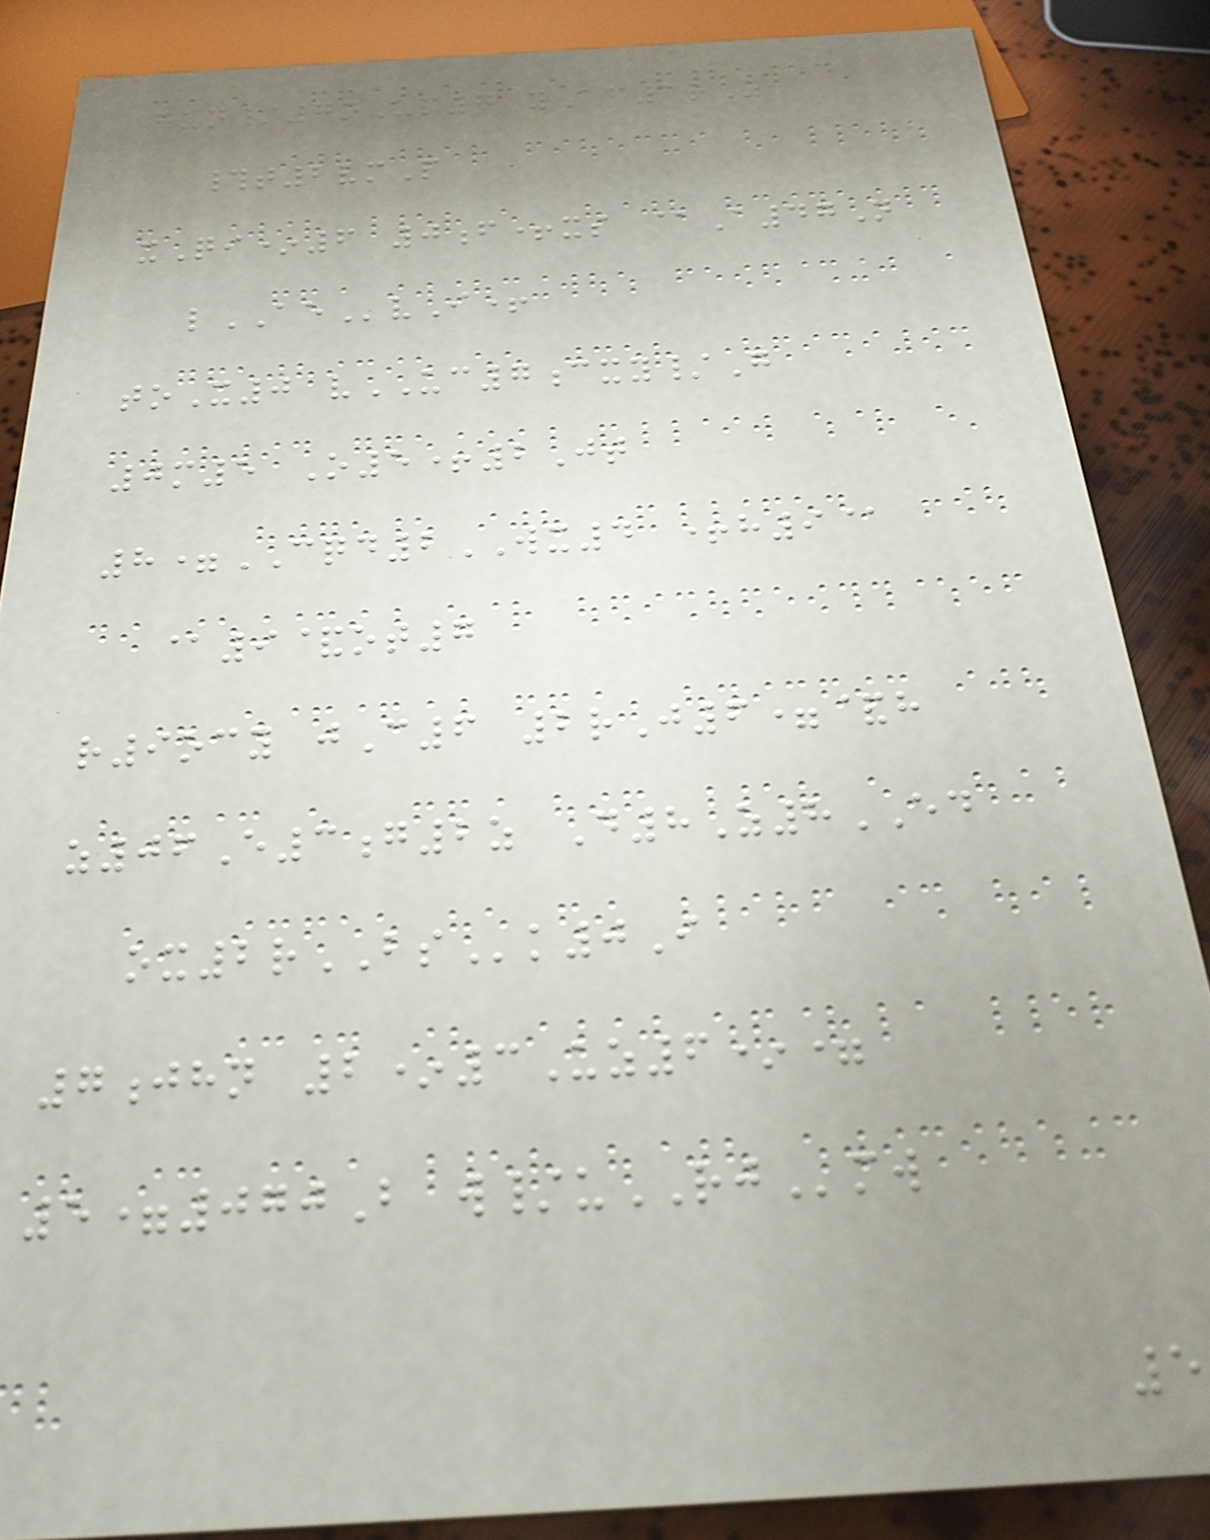gun/7nUm7 yAf1rZ
#t2vmP
xQi*6 0f+xs @A47N
lAEvI+
toX0 vUC7cxy/G
0m5 O5+2Jt
8=CQD2WX4 +h9@
@9&ot7
r9ocy jC6 2rJ6=&h
z06E3g2z D8Z8ED
ox2rBSk0I
7jhn 2*3Uz6*=
5=070B w/uRJmw
5
